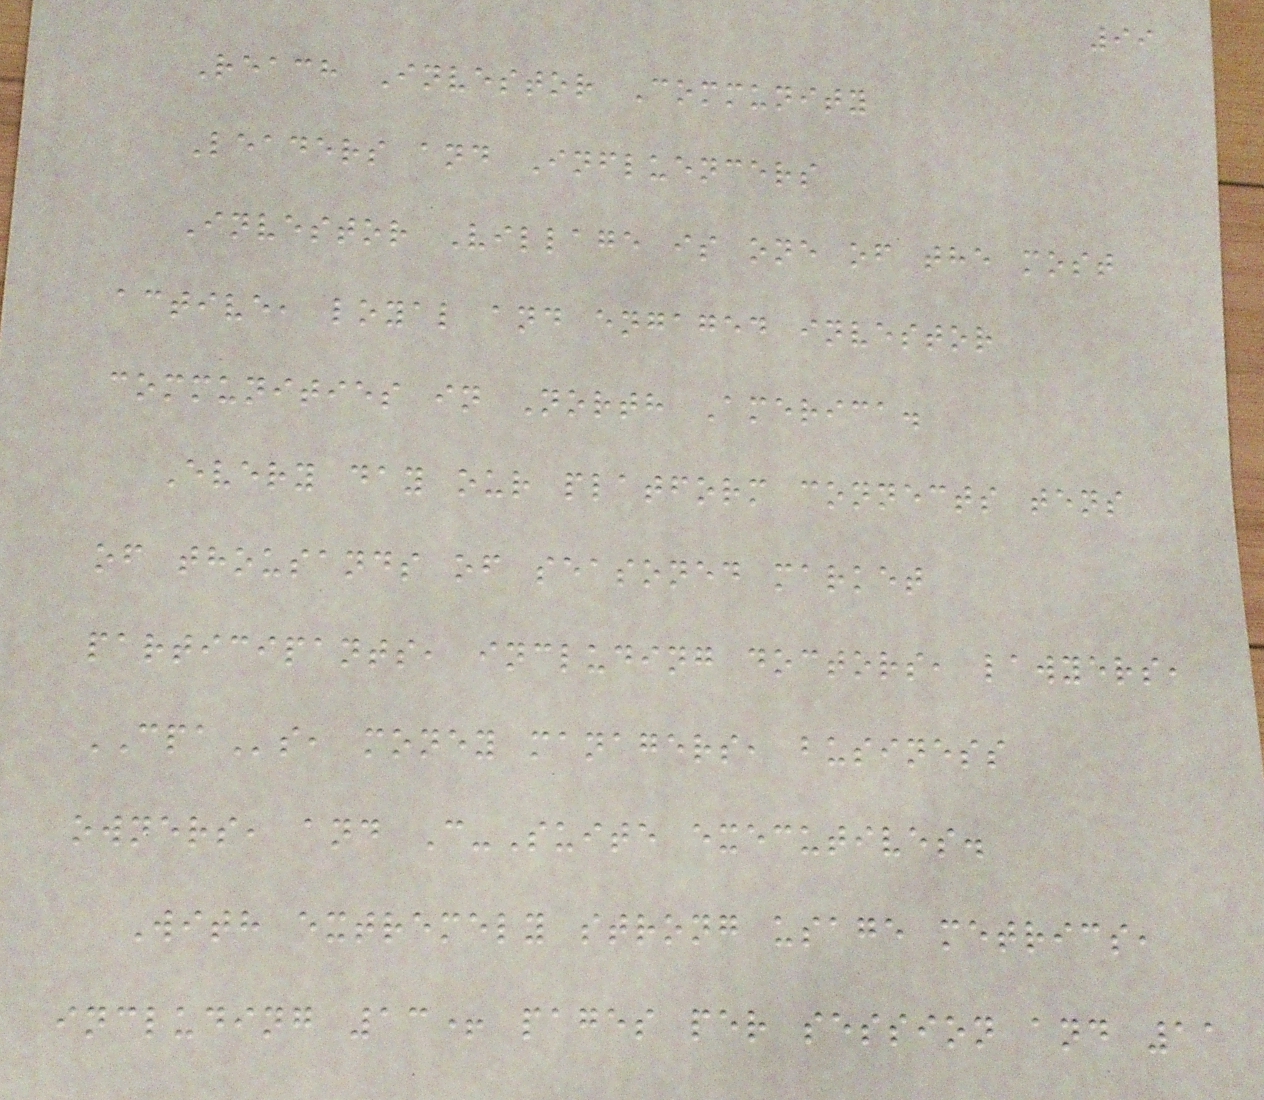99
Reach Investor Community
Leaders and Influencers
Investor Village is one of the most
active, loyal and engaged investor
communities in North America.
Every day our platform connects tens
of thousands of seasoned market
participants, including doctors, lawyers,
CPAs, money managers, business
owners, and C-Suite executives.
With extremely strong usage metrics,
including 13+ pages per session and 11
